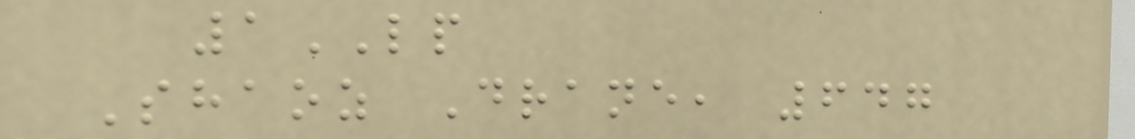1LP
Shaoz Drane, 647
